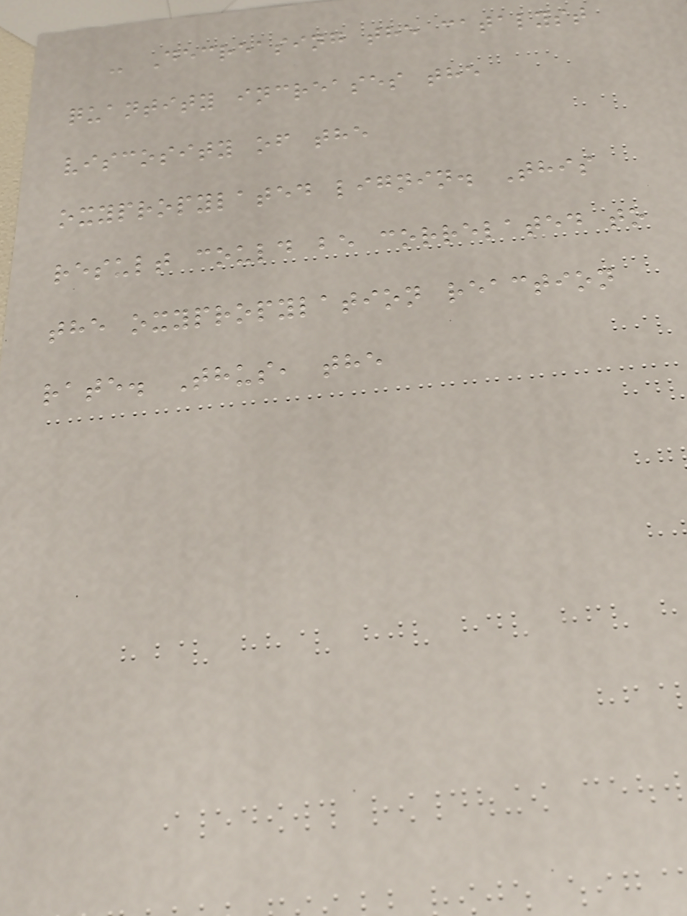- Decreasing the catalyst
quantity increases the
viscosity of the
oxypropylated lignin. This
result could be correlated to
the oxypropylation reaction
rate. Thus, the
